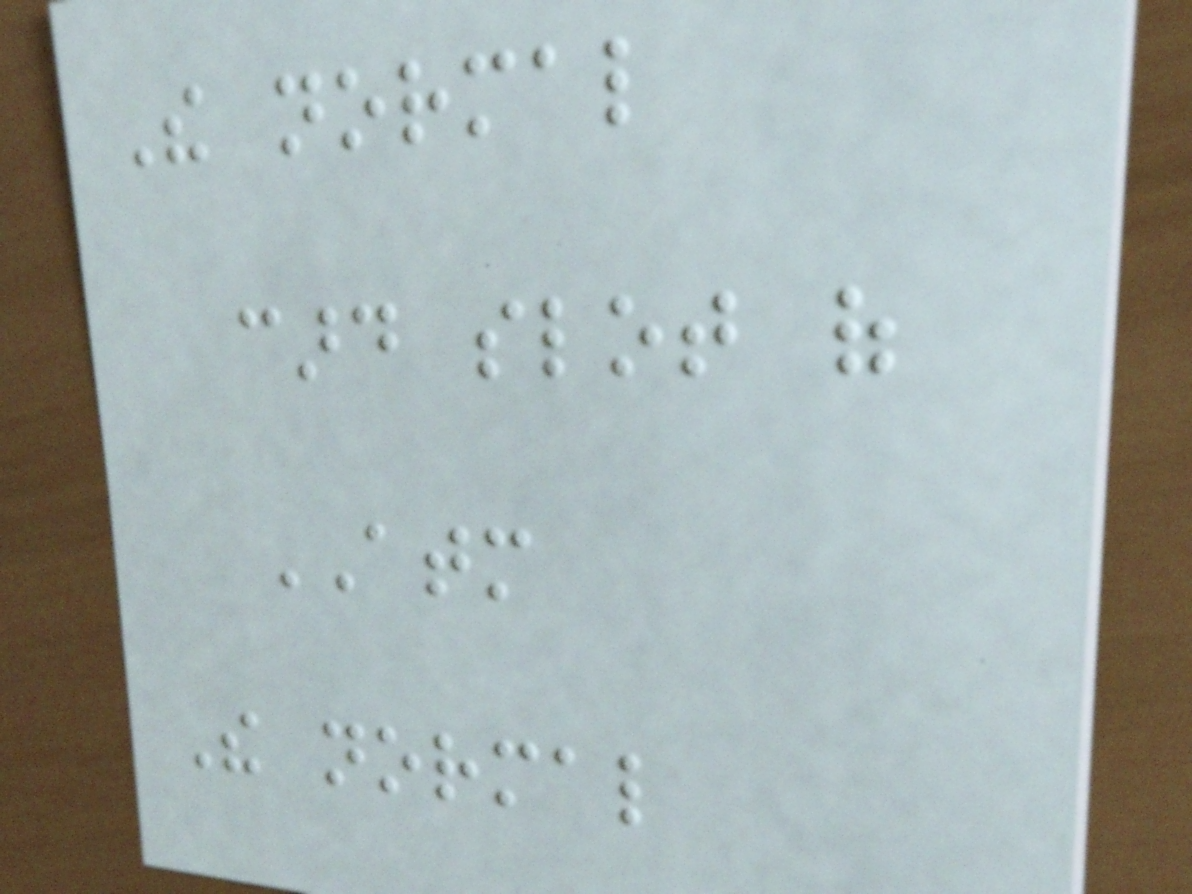The normal
card slot of
ATM
The normal
